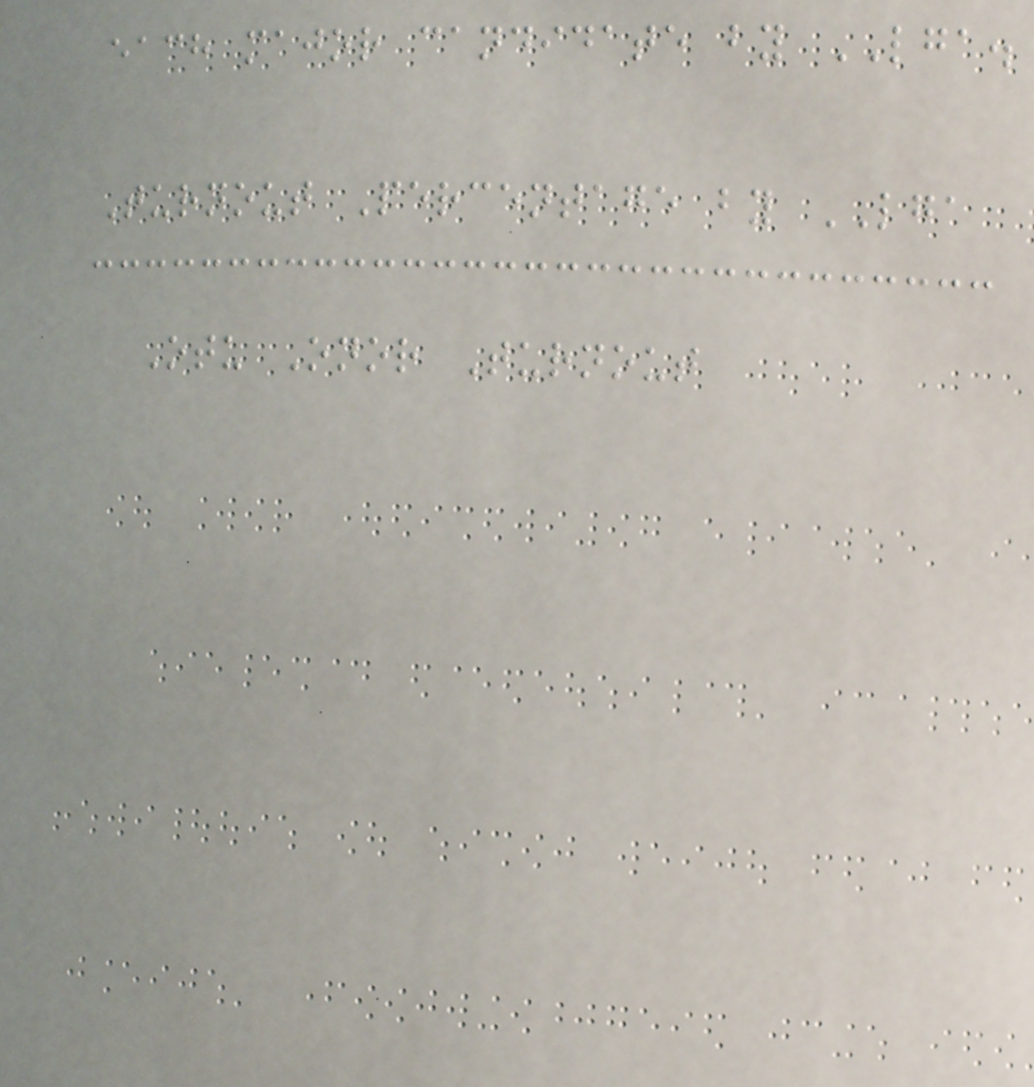each major candidate by LGA.
Turnout Percentage by LGA
Otu Onor Turnout
